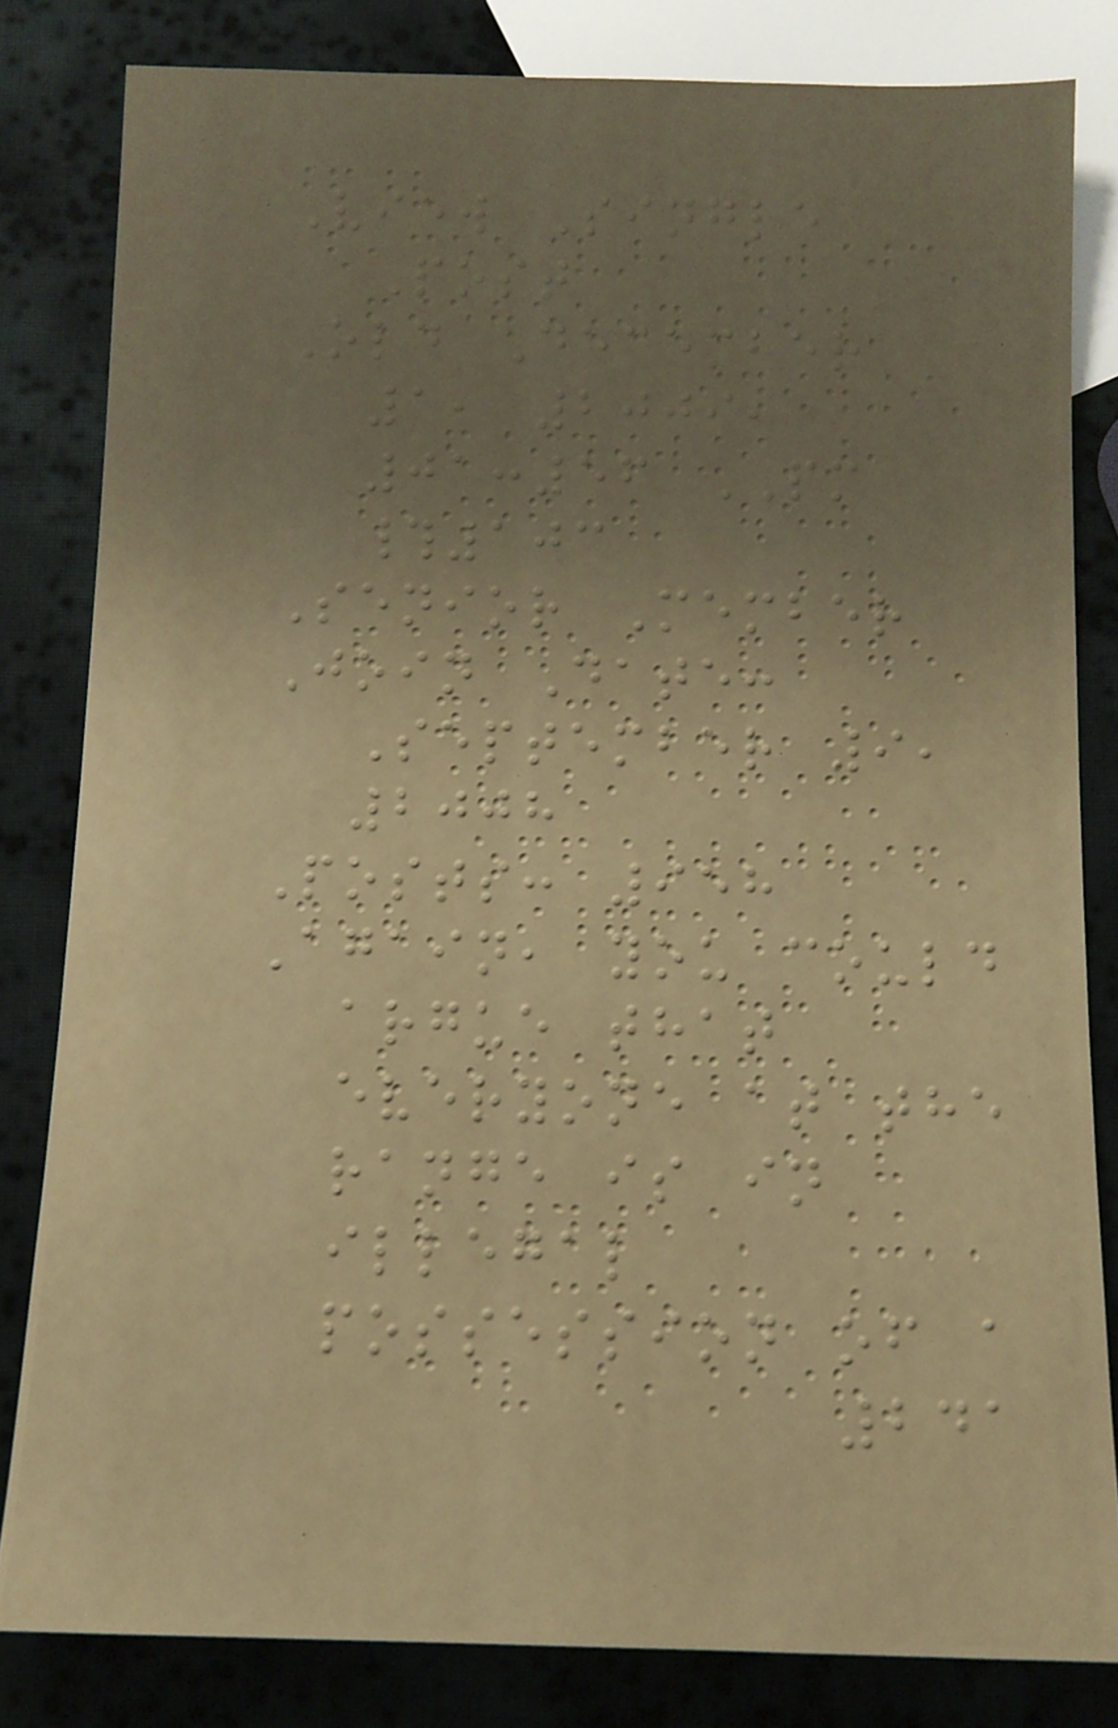View Single
Post
Old December
1, 2009,
01:56 PM
#103
Senior Member
Join Date:
September 9,
2008
Posts: 958
Again, you could
argue that
everyone at the
range is in
illegal
possession of a
241
